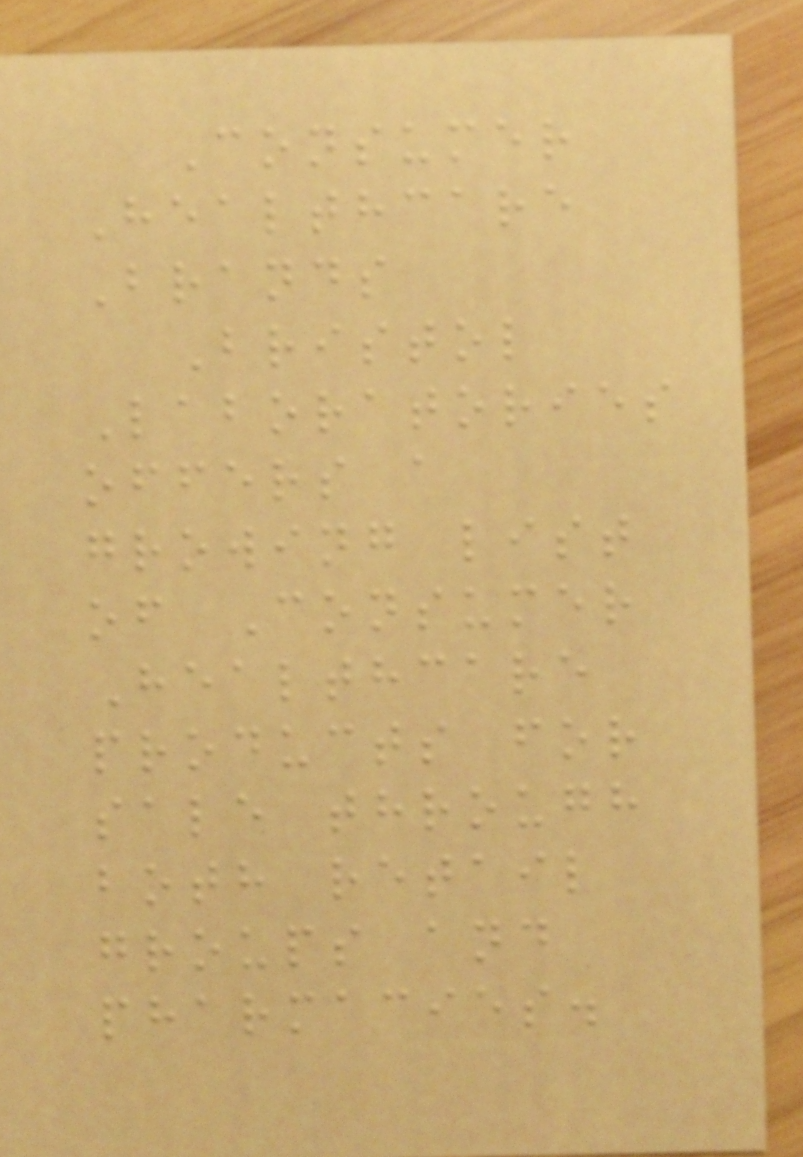Consumer
Healthcare
Brands
Bristol
Laboratories
offers a
growing list
of Consumer
Healthcare
products for
sale through
both retail
groups and
pharmacies.
